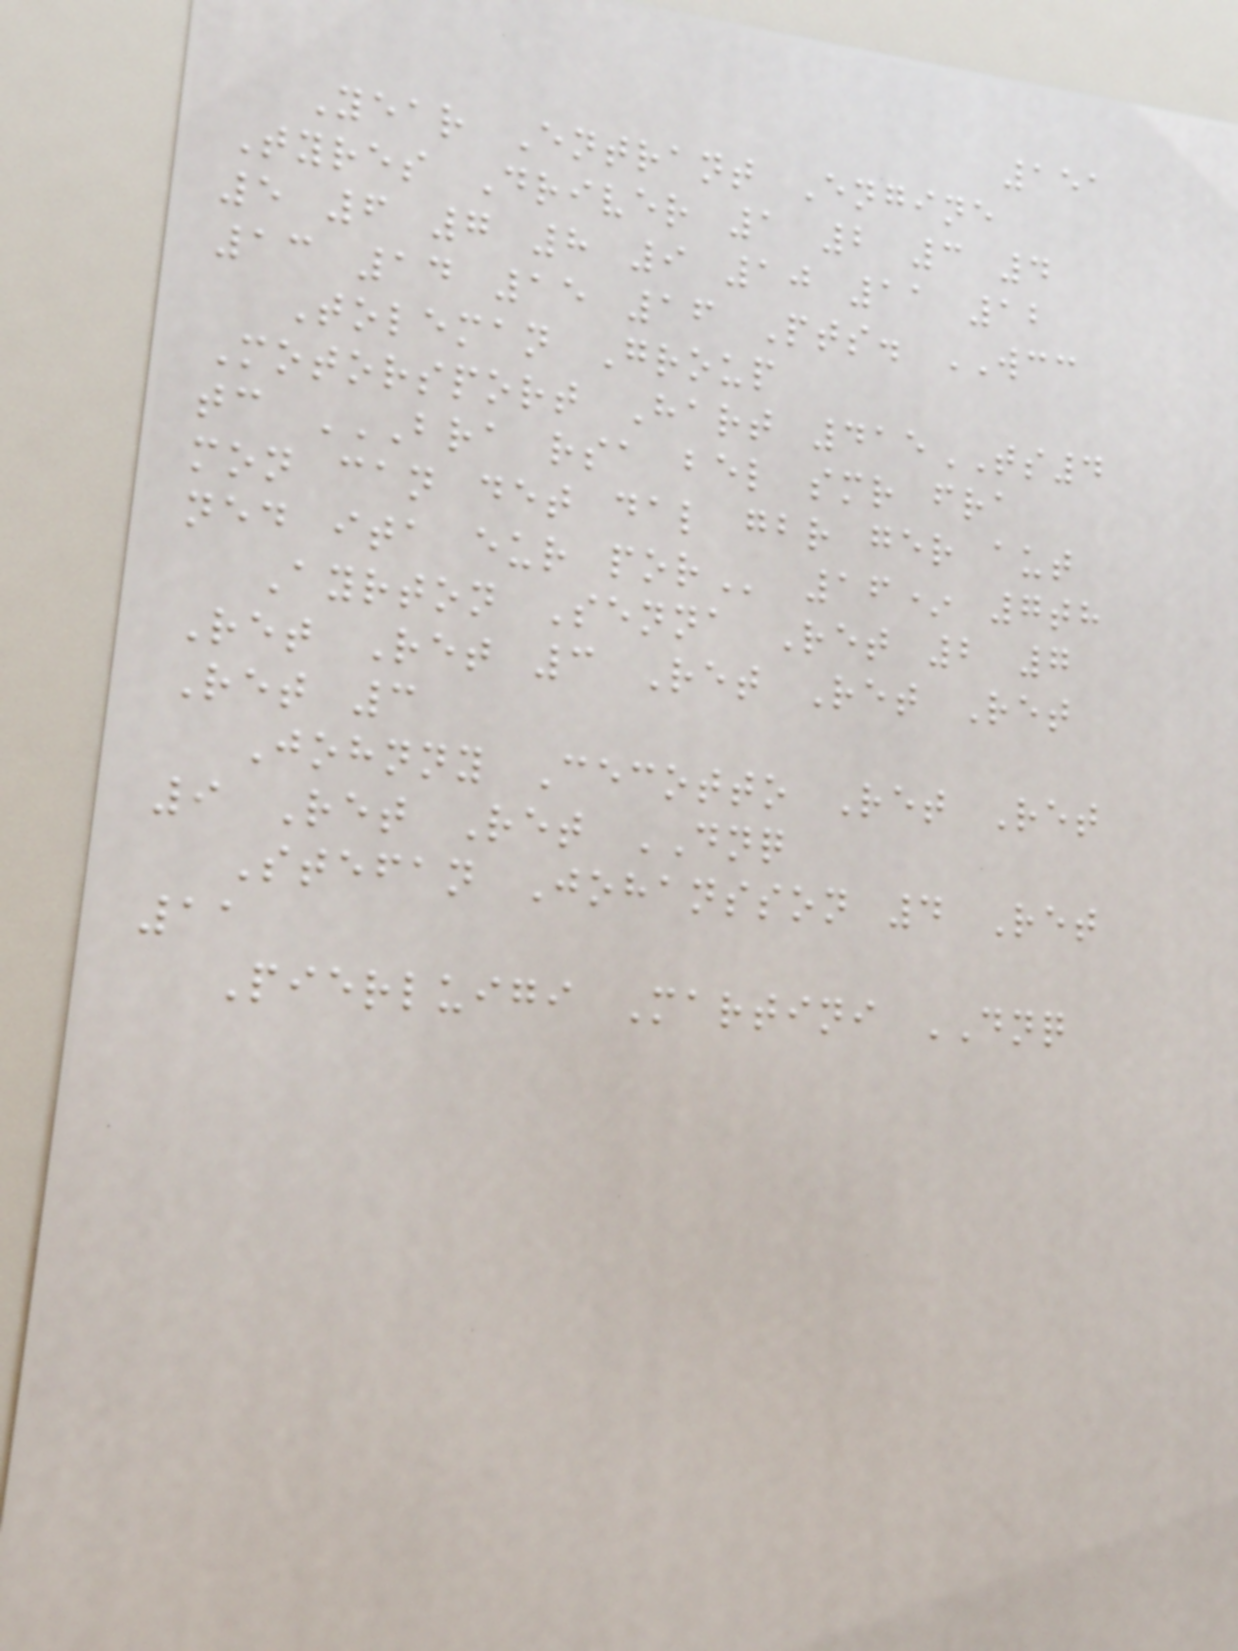151
Year Entrant Engine
Tyres Driver 1 2 3 4
5 6 7 8 9 10 11 12
13 14 15 16 Pts. WCC
Toleman Group
Motorsport Hart 415TS4
tc BRA RSA BEL SMR FRA
MON CAN DET DAL GBR GER AUT
NED ITA EUR POR 16* 7th
Ayrton Senna Ret 2 7
Ret Ret 3 Ret Ret Ret
Ret 3
Johnny Cecotto Ret Ret
9 Ret Ret DNQ
Stefan Johansson 4 Ret
11
Pierluigi Martini DNQ
